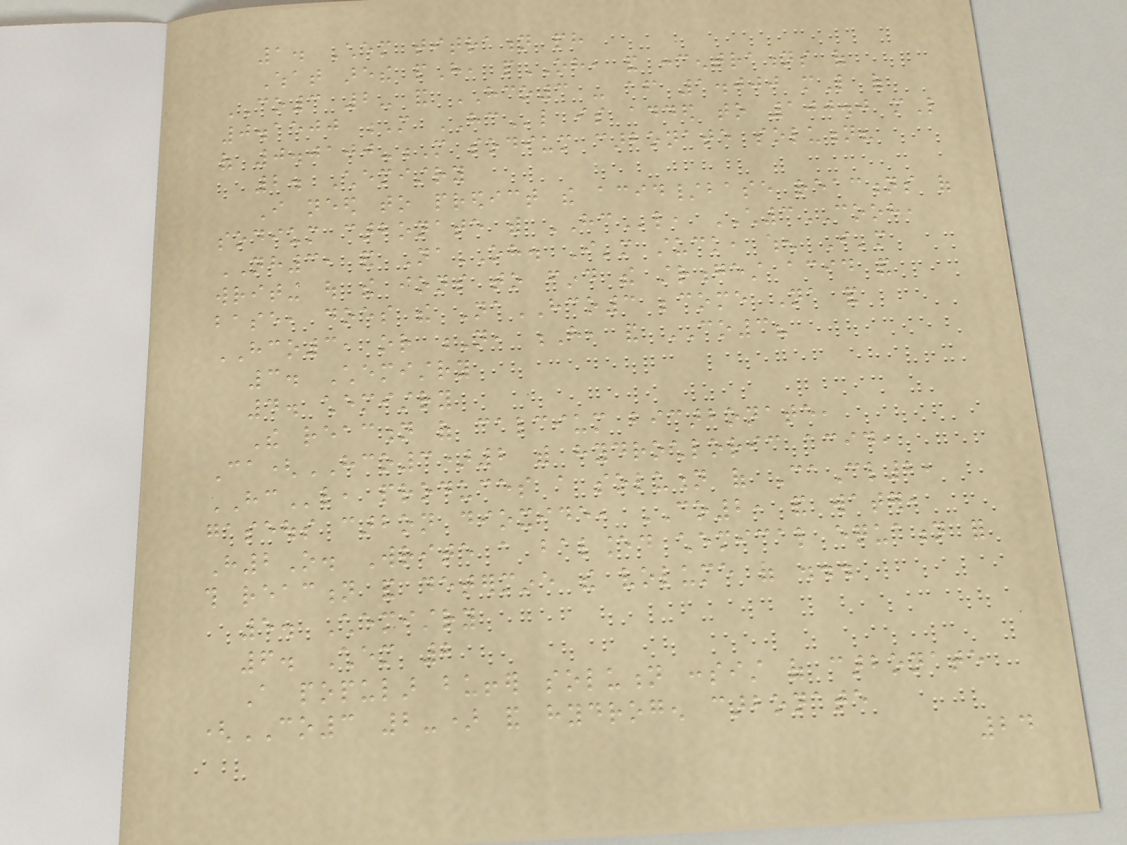1. Chem titration ph
What arethe pH, pOH, and concentrations of
CO3 2- and HCO3 - after 1.000 mL of
0.1500 M HCl is added to 100.0 mL
of 0.0100-M sodium carbonate solution?
2. Chemistry
I need to predict the acid/base reactions of
sodium carbonate with HCl, CH3COOH,
NH3, and NaOH. I'm stuck, when I'm
writing out the ions to find the strongest acid and
base, does the NaHCO3 become Na and
HCO3, or N, H, and CO3?
3. Chemistry
4. chemistry
The reaction of calcium bicarbonate,
Ca(HCO3)2 with hydrochloric acid,
HCl, produces a solution of CaCl2,
gaseous carbon dioxide, CO2, and water,
H2O. Write a balanced chemical equation for
this reaction and determine the volume of ...
5. Chemistry
6. Chem 2
A popular buffer solution consist of carbonate
(CO3 2-) and hydrogen carbonate
24
